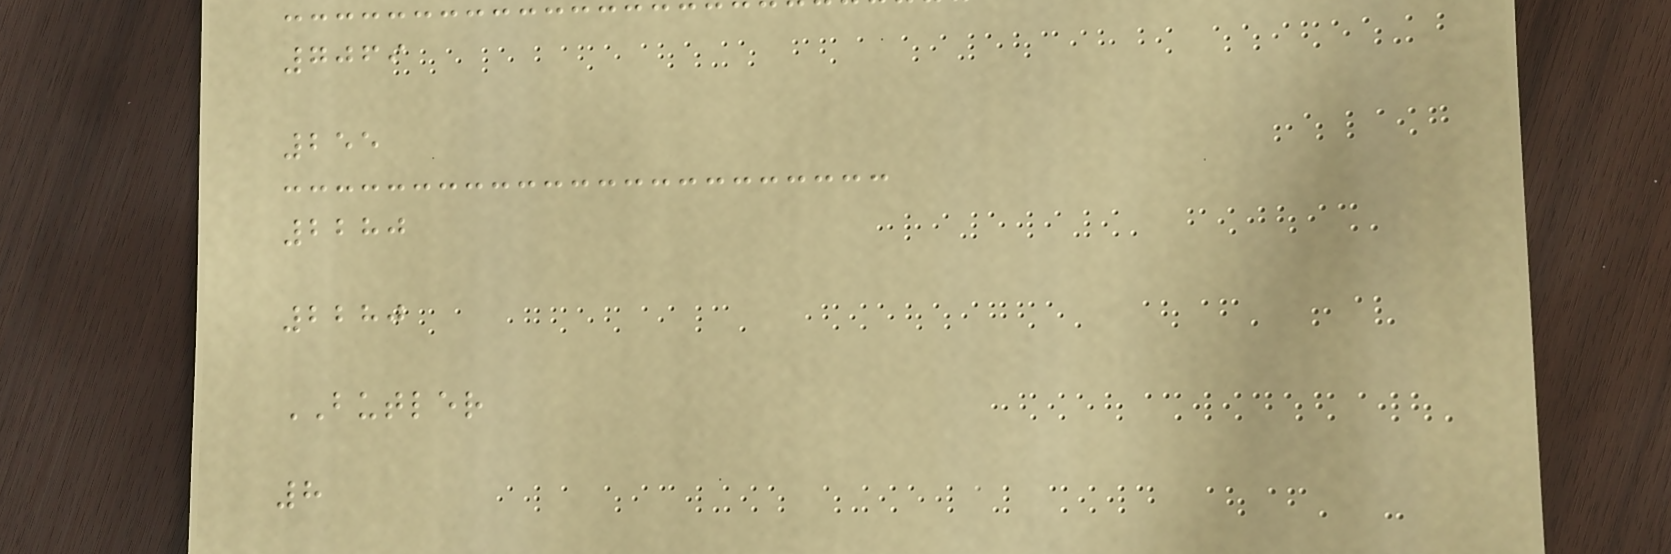7069
255
2280
2280
BUTLER
8
